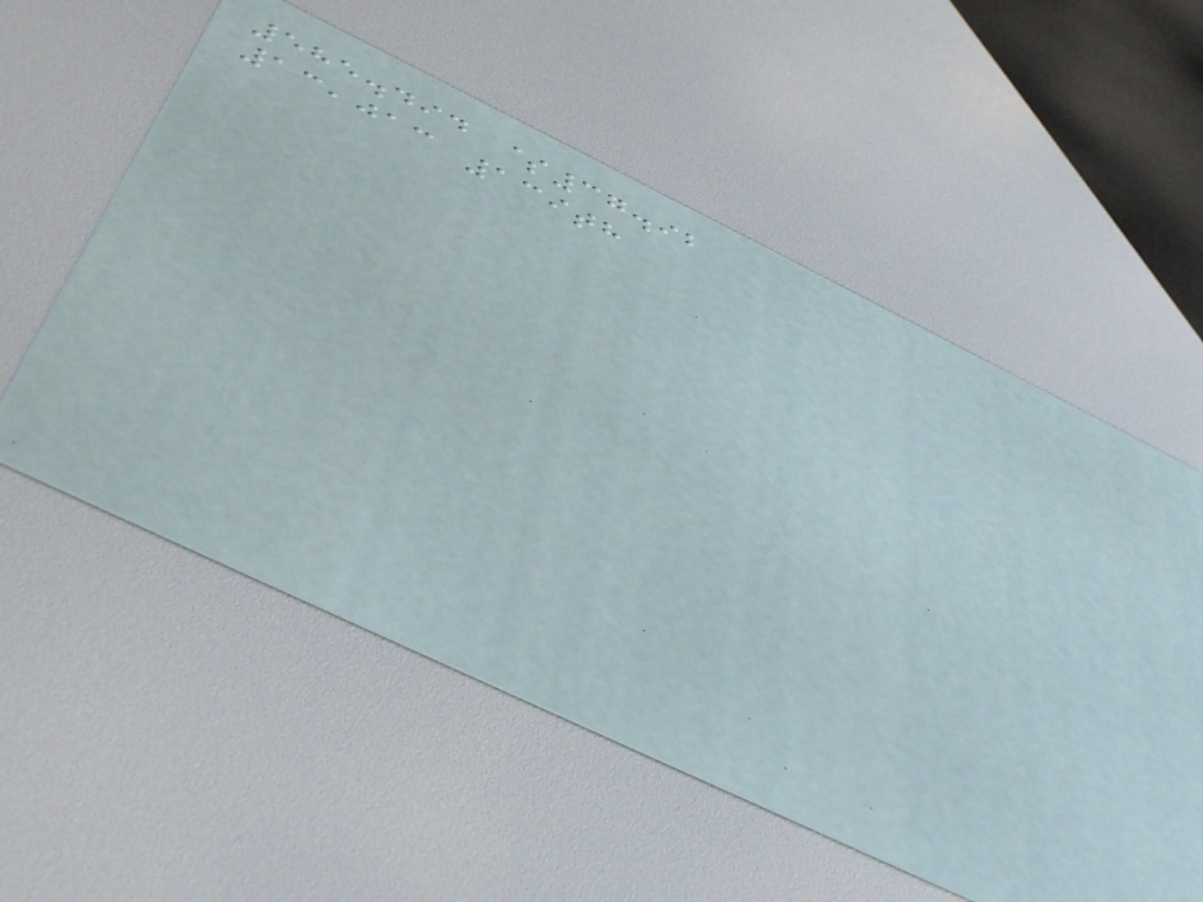585.494 $37.92
13,013 139th
